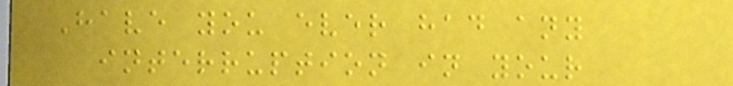Have you ever had any
interruption in your
